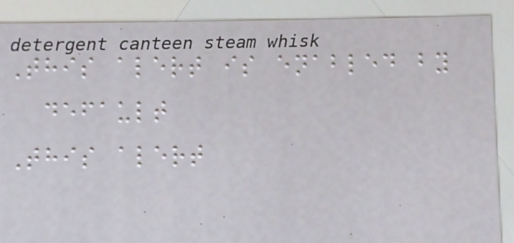This alert is enabled by
default
This alert
